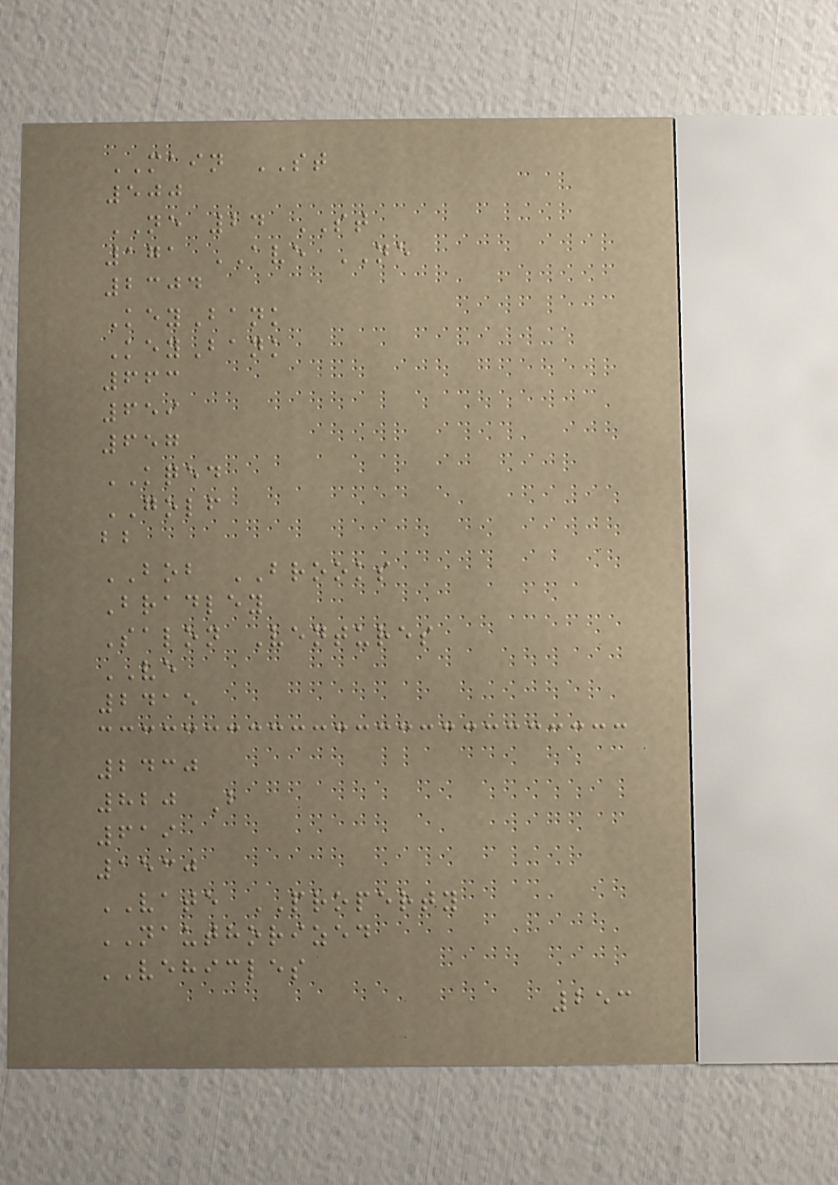MAIN ST
500
NE 24 ST
171 AVE NE
2304
KeyBank
KeyBank
663
659
657
KQED
GOLF
bb
BOB BROOKS
Bradley
Salon Ventures
VE
2415
2430
820 B
619
1530
VATE PROPERTY
NAUTHORIZED
VEHICLES
253
